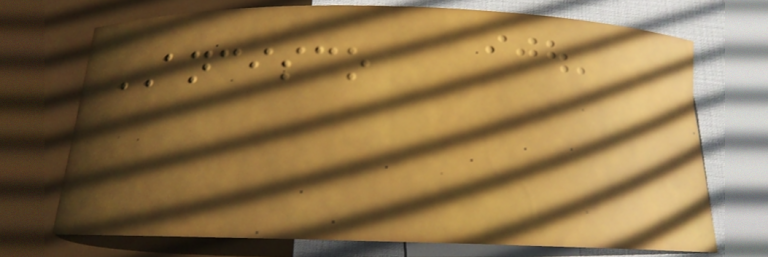ANCISCO
